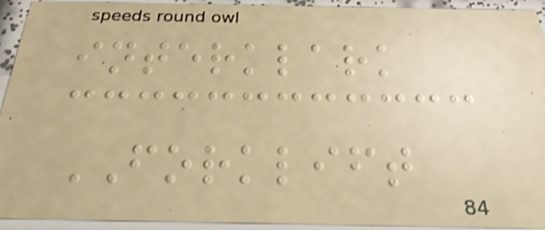interklark
FORKLIFT
